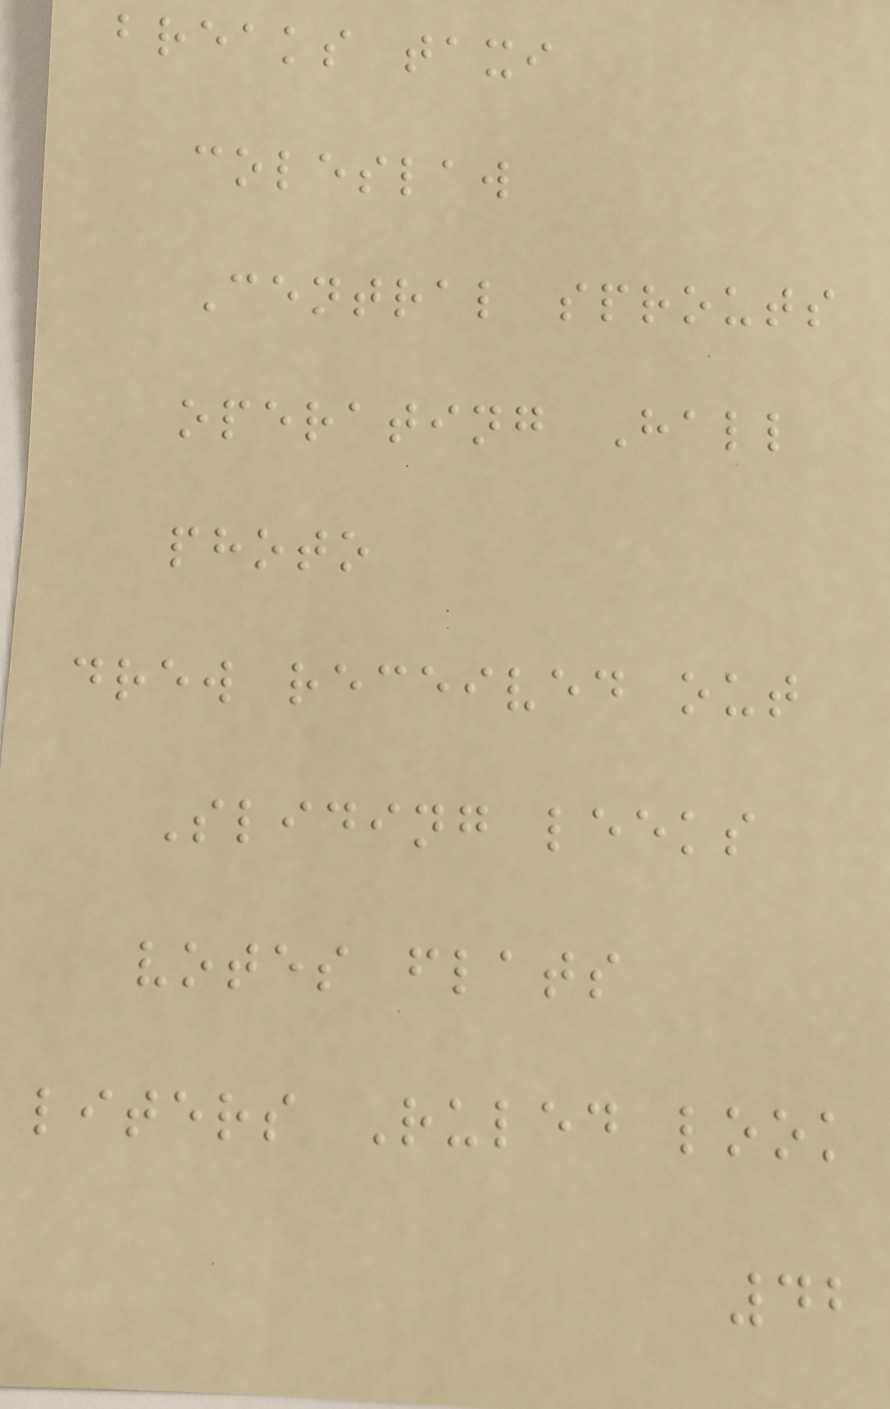breaks taxi
coleslaw
Central sprouts
operating Hall
photo
drew received out
Sliding leeks
votes flats
liters Ruled look
42
